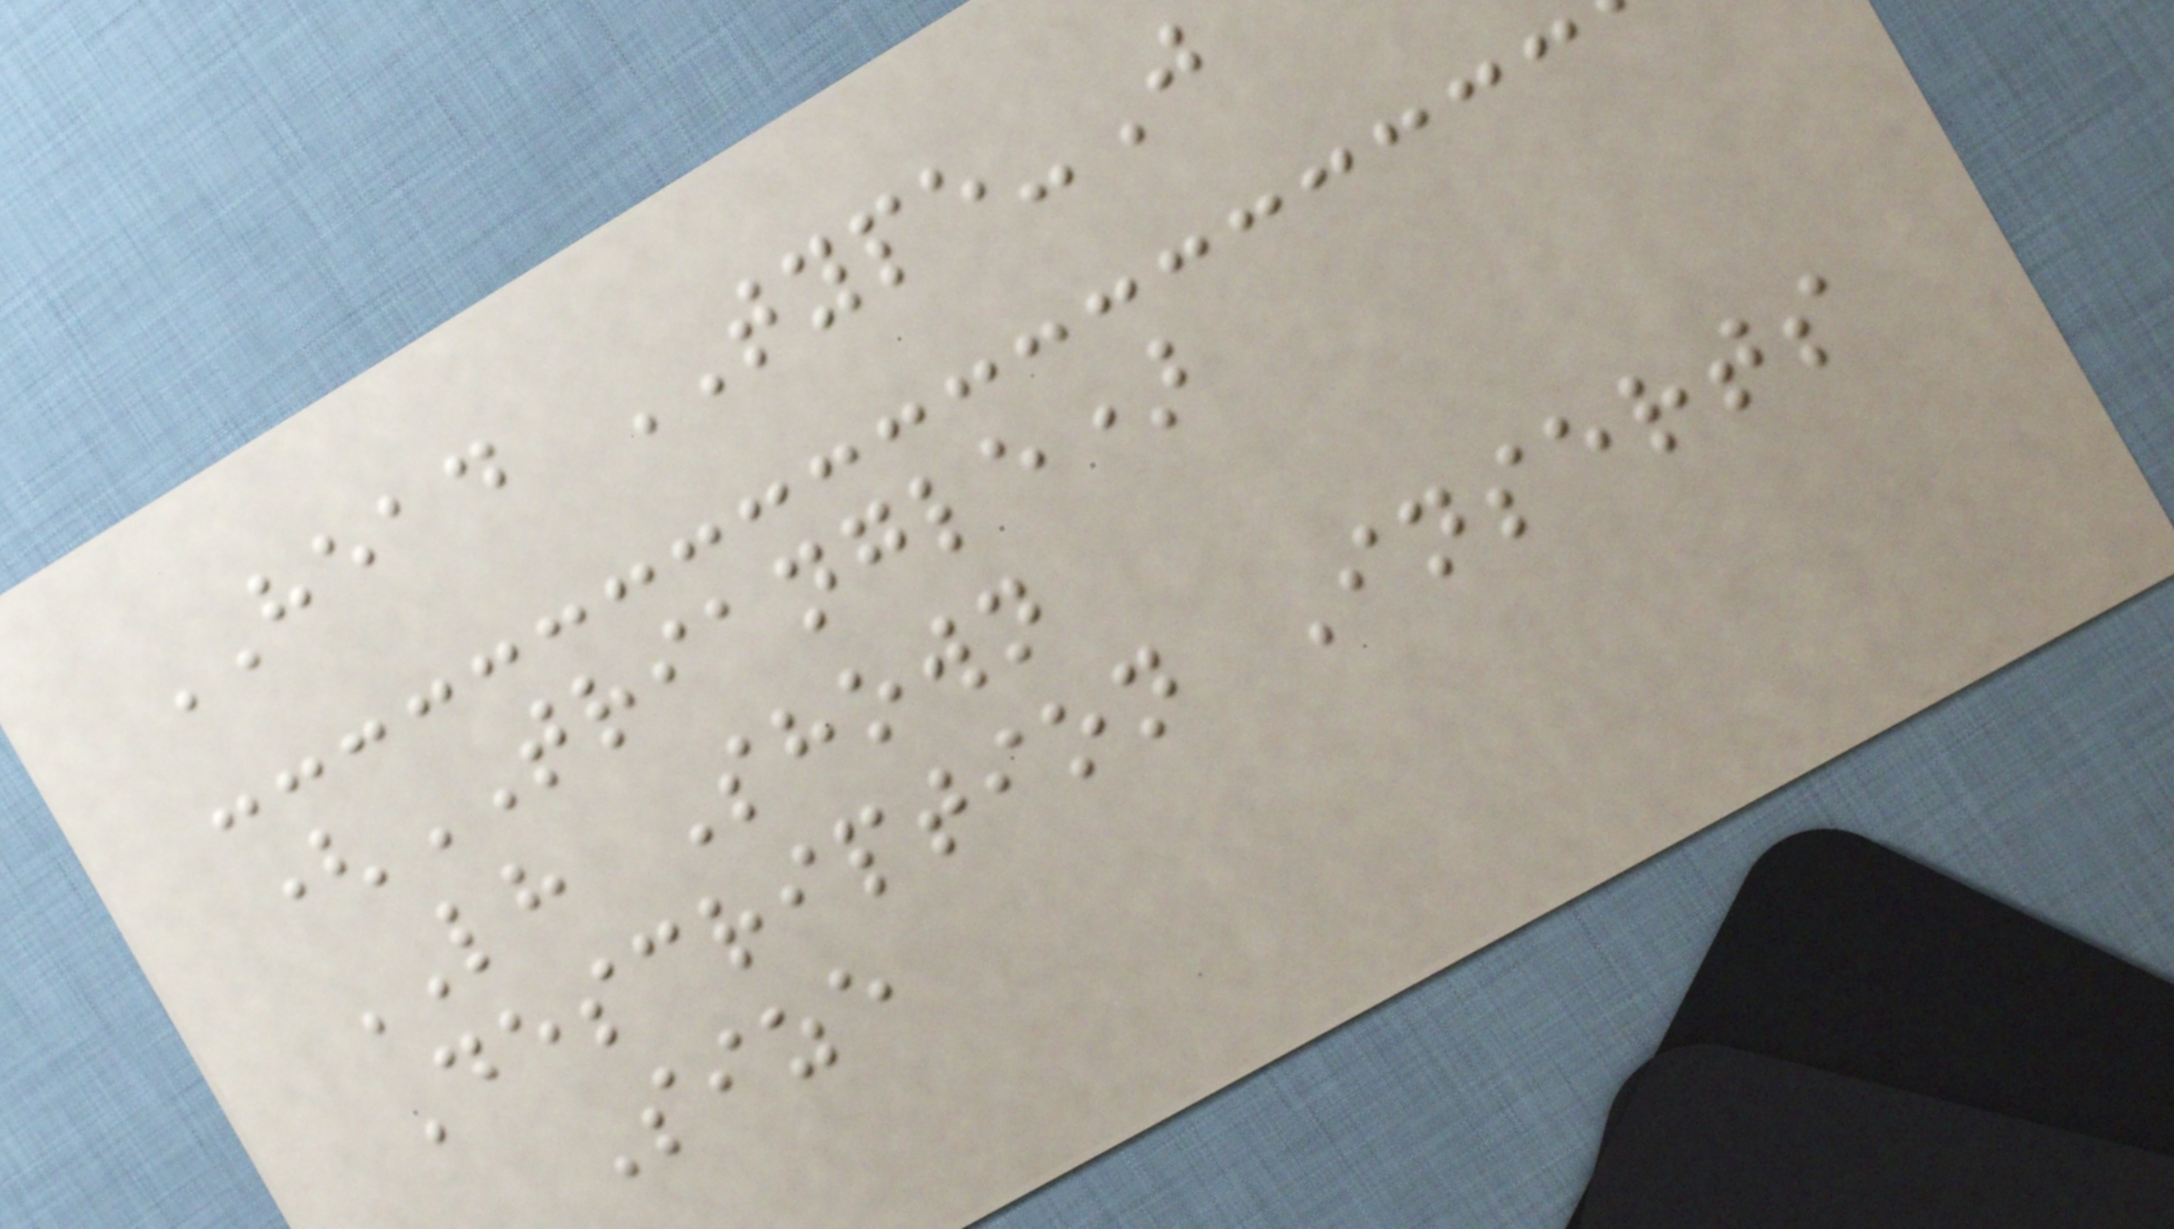HEAD TYPE-J
(TRIANGLE)
LH Shown
Description Inserts
Size
